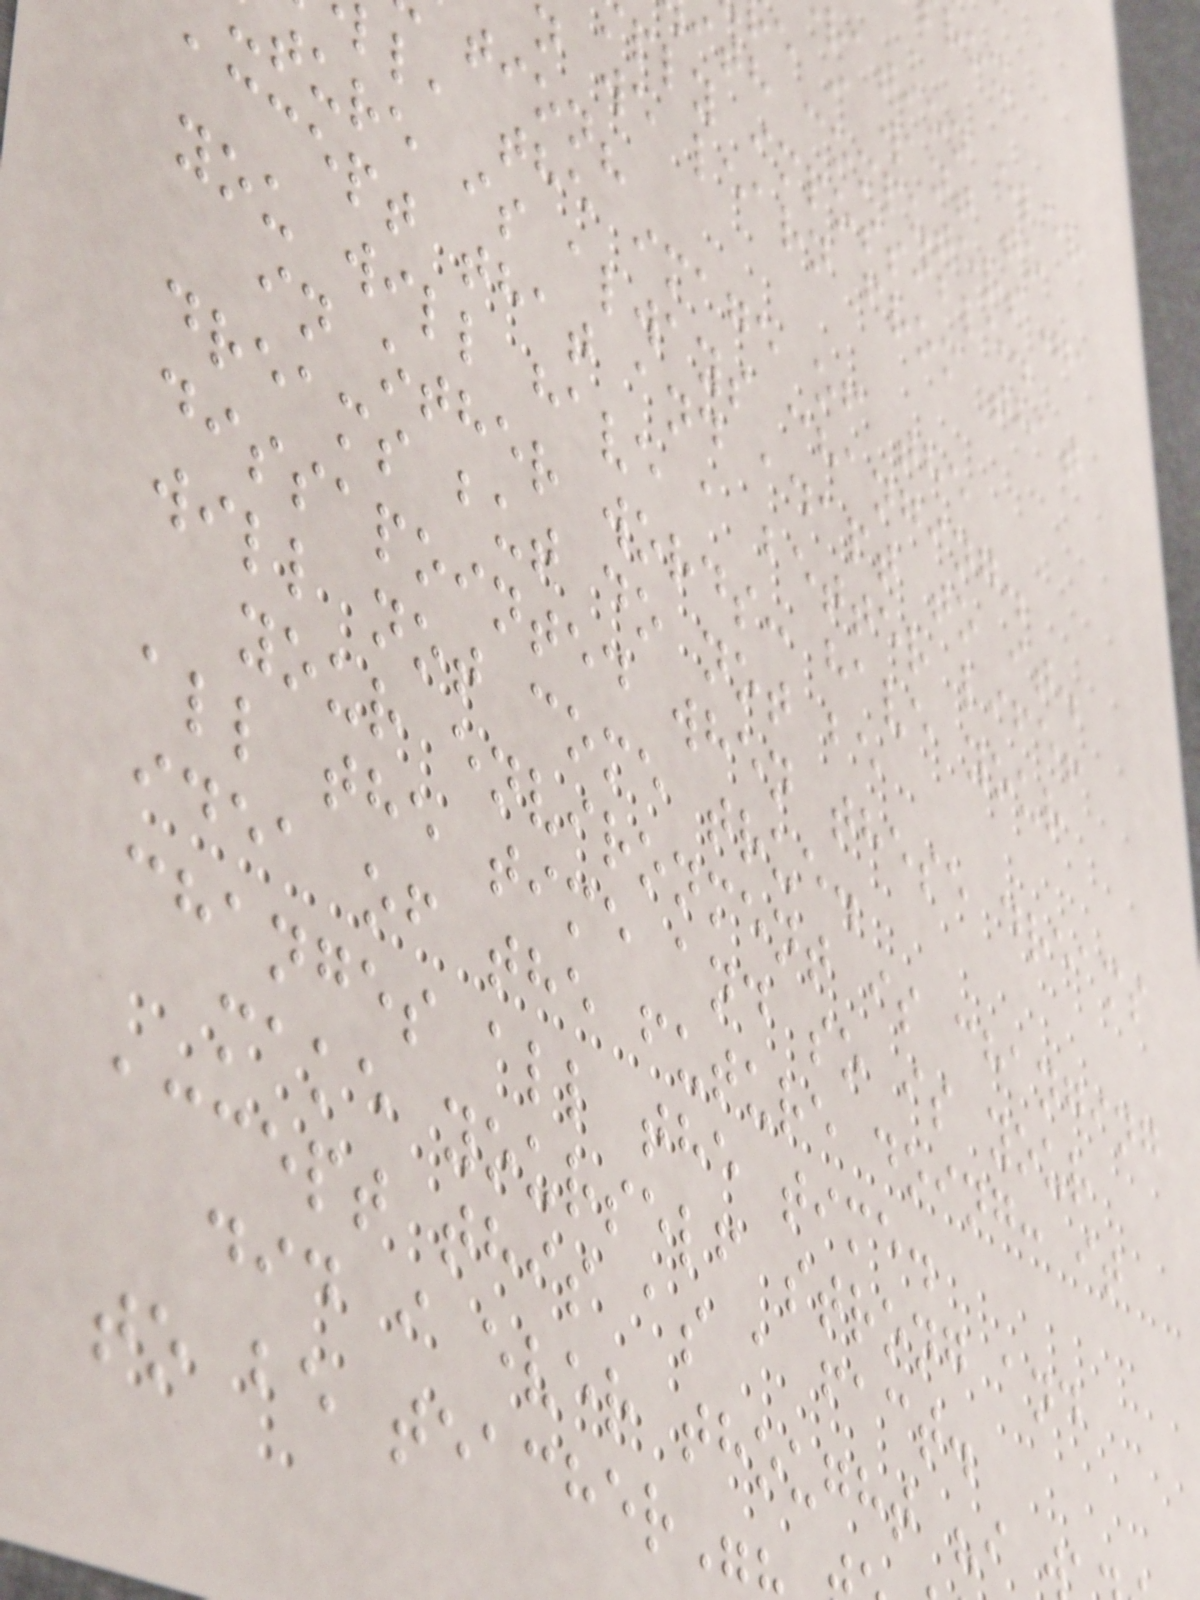ration ever
e i want to
ith computers",
ply impossible.
n we learn from that
tion?
ll, the image of the
ture is always changing.
accept that and adapt to it.
you will have a better life!
in other words: have your
dreams but do not be
dissapointed when these dreams
will not come true.
your environment is changing
all the time and so is your
idea of the future doing: it
changes all the time.
make yourself strong and
accept this as a fact.
did i ever thought "i
to be teacher"?
